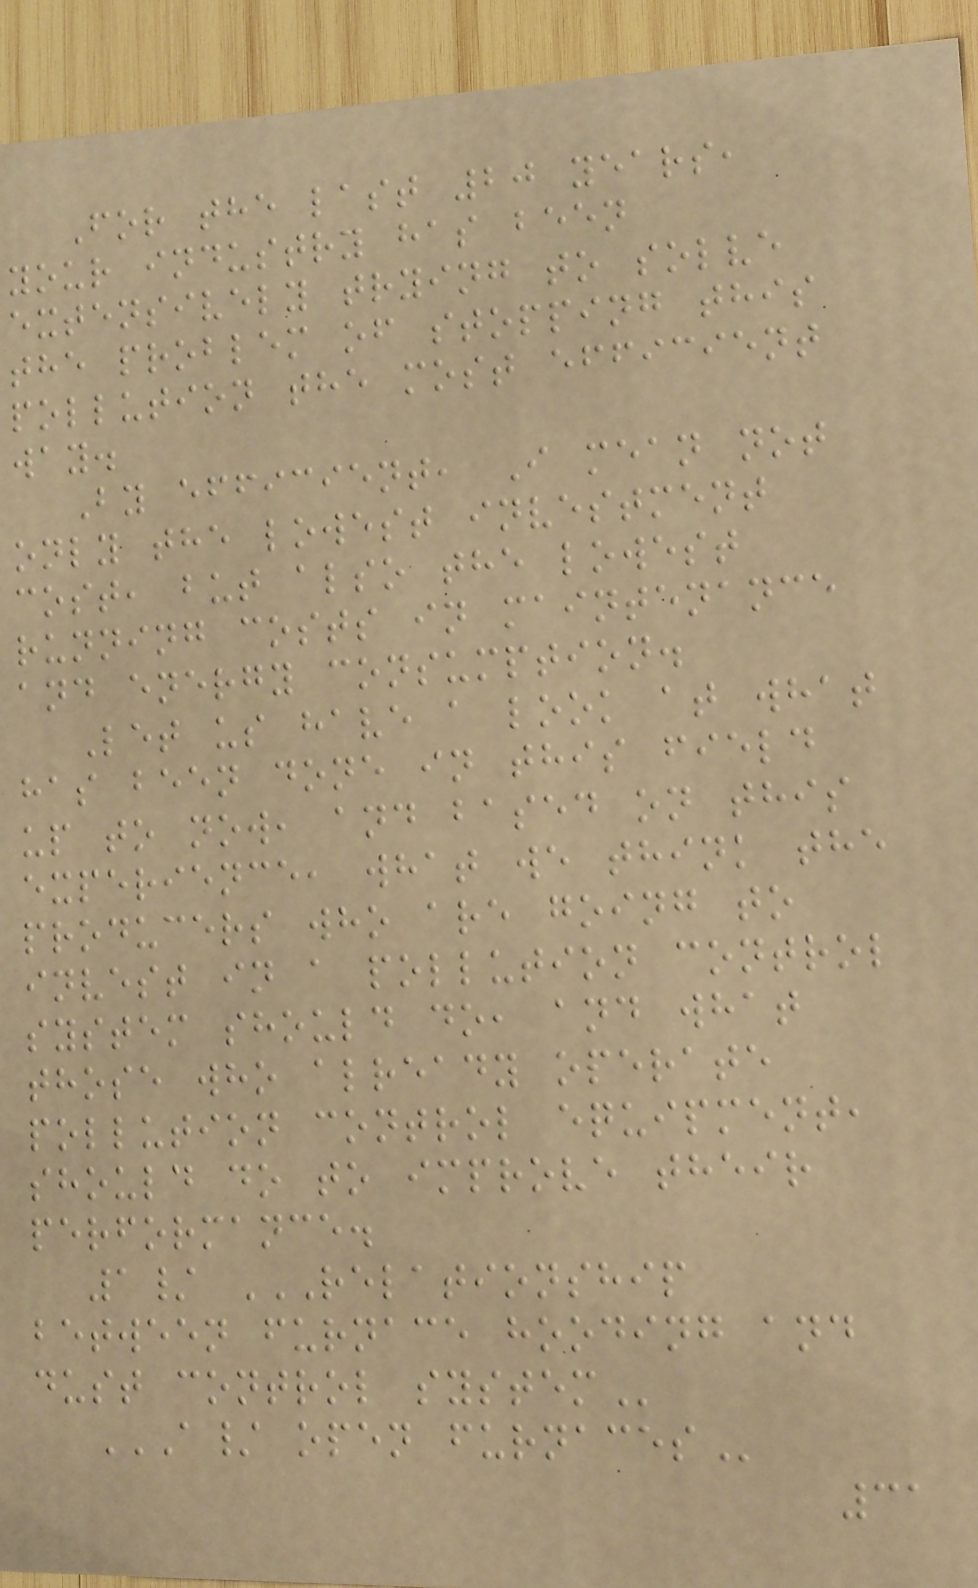For the last 20 years,
your industry has been
extensively trying to solve
the problem of stopping this
pollution the most efficient
way.
By efficient, I mean not
only the lowest investment
cost, but also the lowest
running costs in maintenance
and energy consumption.
Let us have a look at what
has been done in this field
up to now, and based on this
experience, what we think the
producers who are going to
invest in a pollution control
system should do, and what
those who already operate
pollution control equipment,
should do to improve their
performance.
1/ RELATIONSHIP
BETWEEN FURNACE HOODING AND
DUST CONTROL SYSTEM
A/ OPEN FURNACES
31
